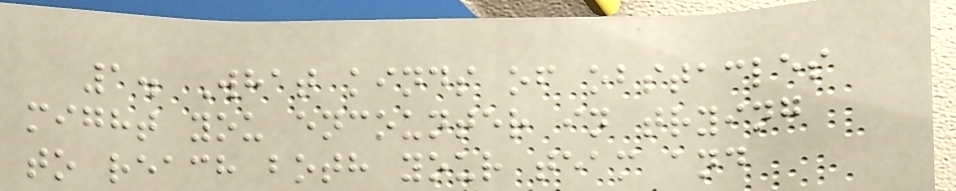1. What kinds of obstacles
might you encounter in trying
to reach both your team and
